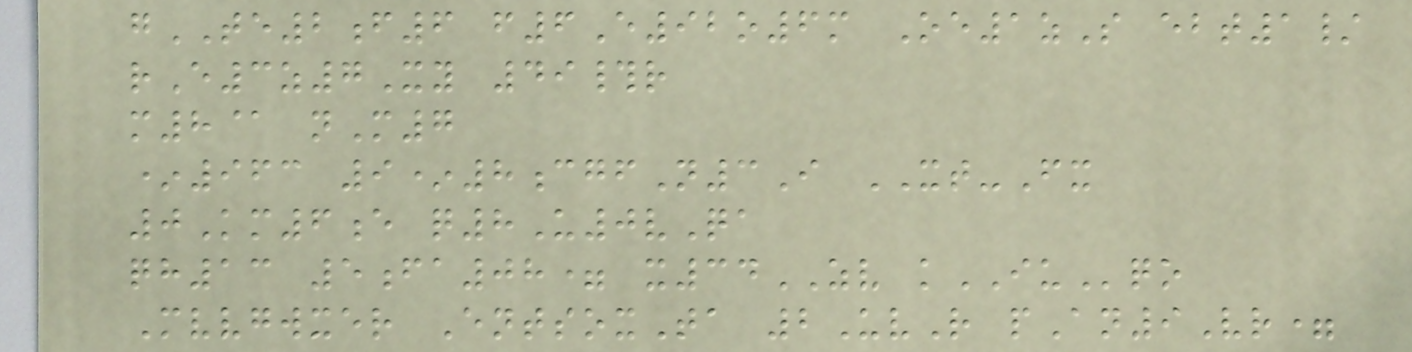gTE2f6 f6E92o6m Oe1zS ebt1/
rE3z7Xy 49#r
m8@ nM7
*963 9*8cgfN3I XT-Fx
0Km6e q8U0vQa
qh13 5fa08= x34ZV kIUqo
Mvvgwxer EntsoxTa 2UvR pAn9Vr=
